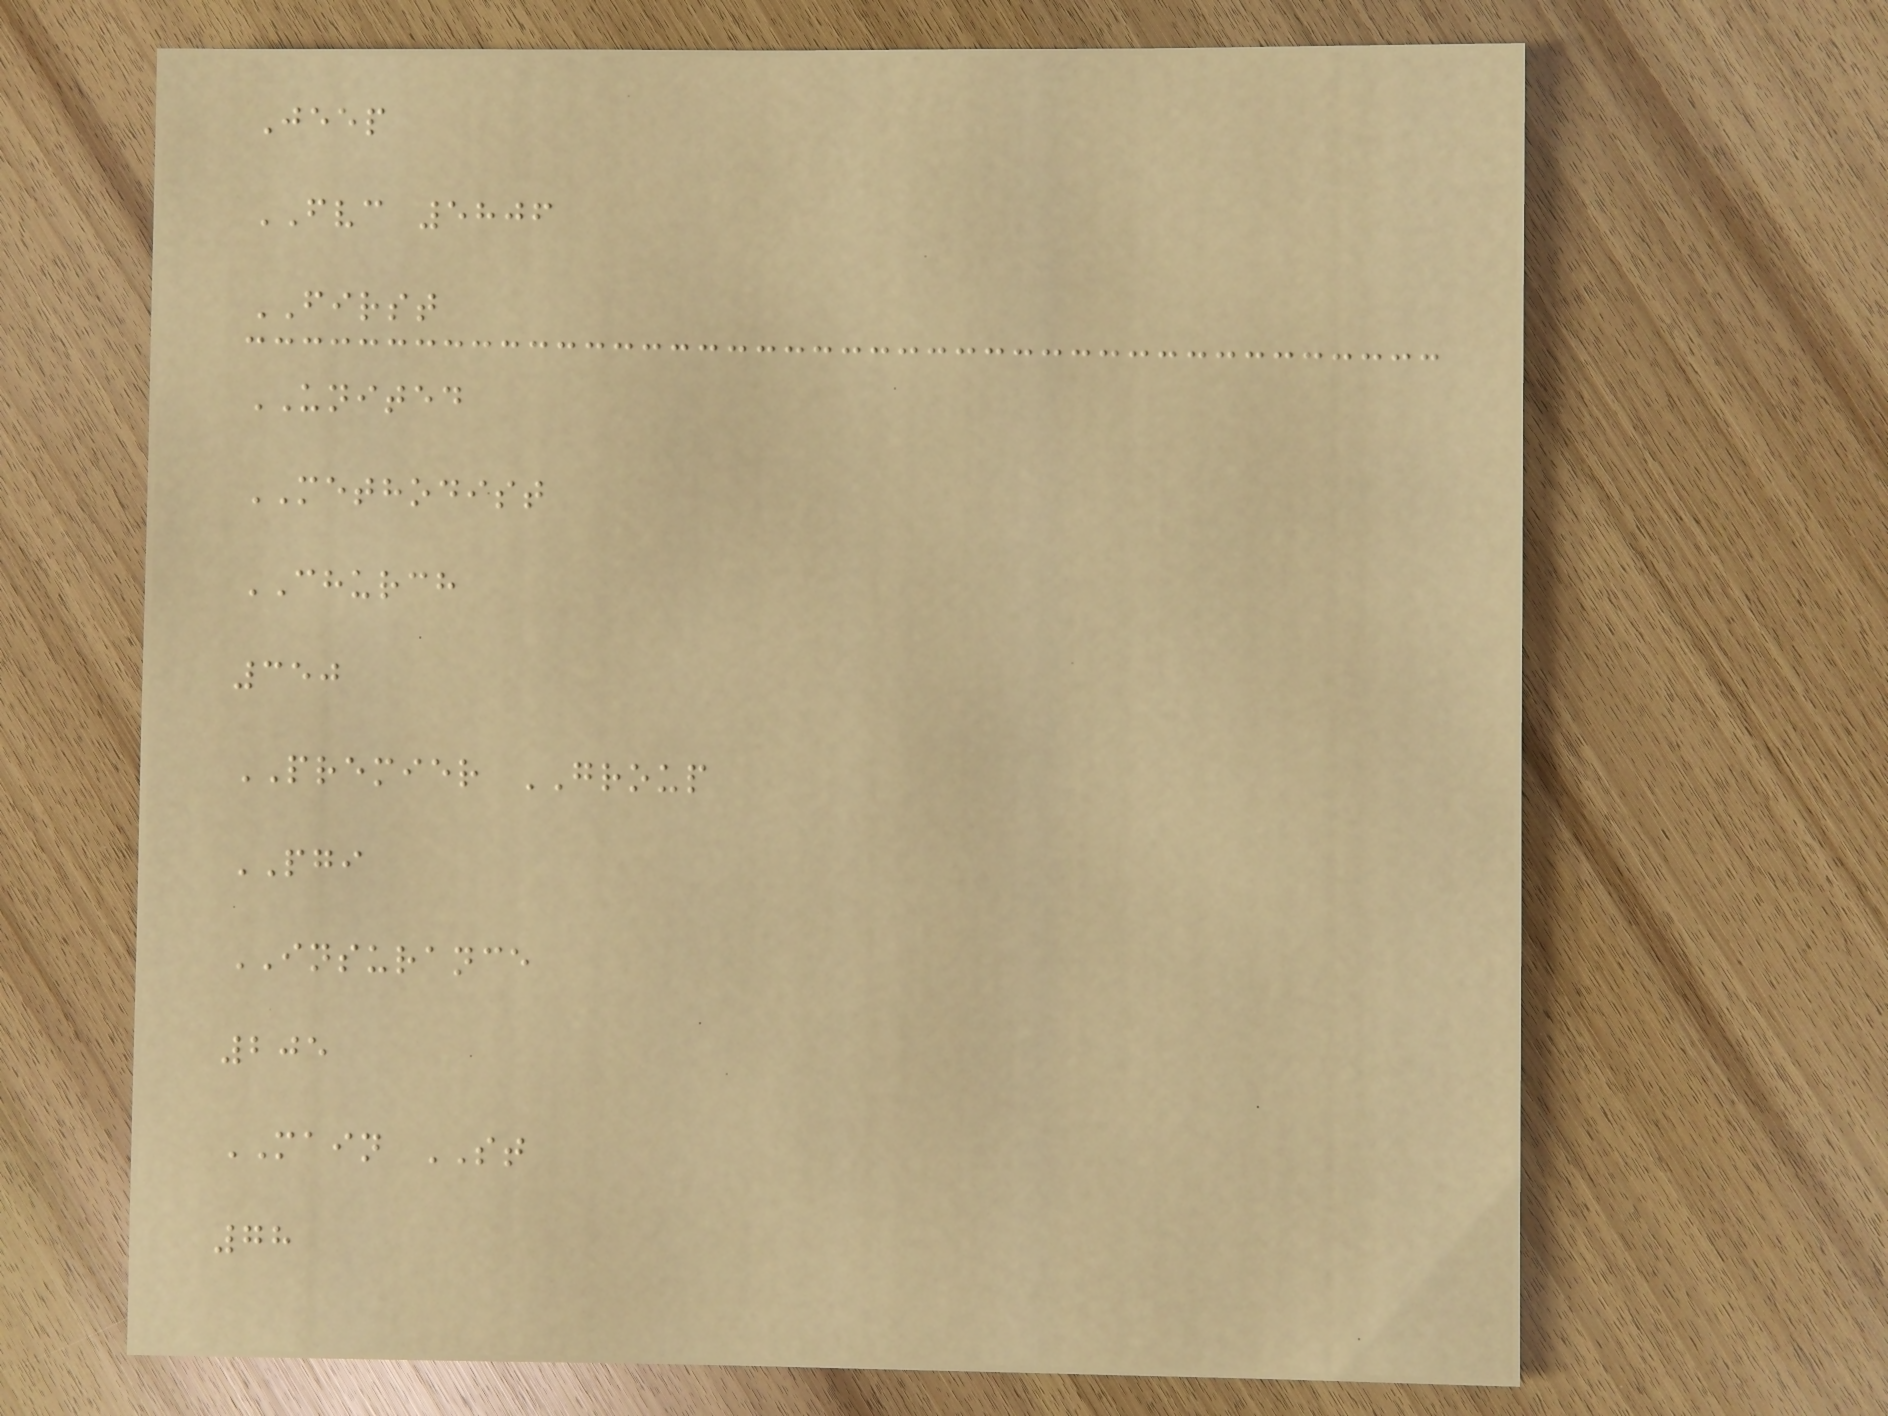Jeep
FVC 5806
FIRST
UNITED
METHODIST
CHURCH
350
PREMIER GROUP
PGI
INSURANCE
205
MAIN ST
78
